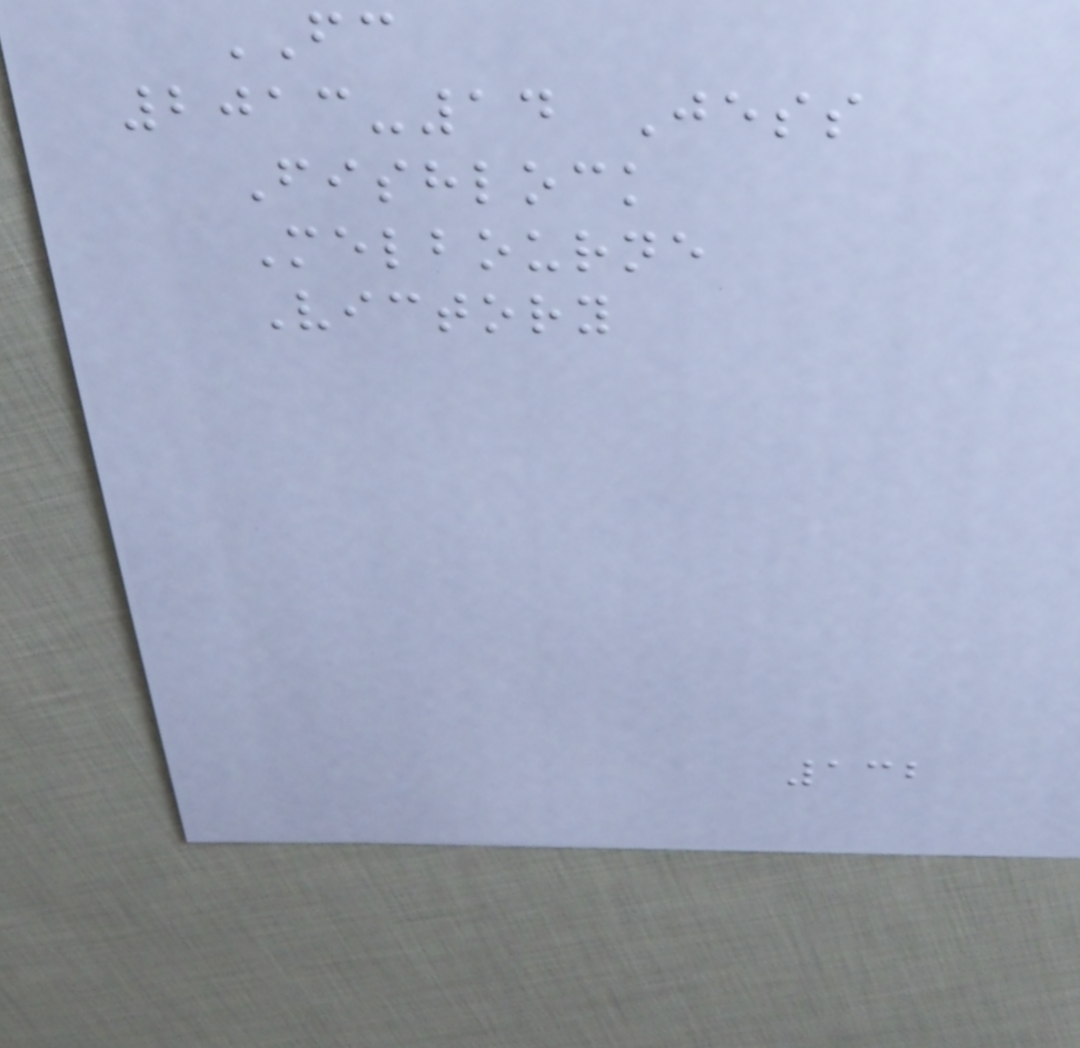FC
2013-14 Jess
Fishlock
Melbourne
Victory
132
